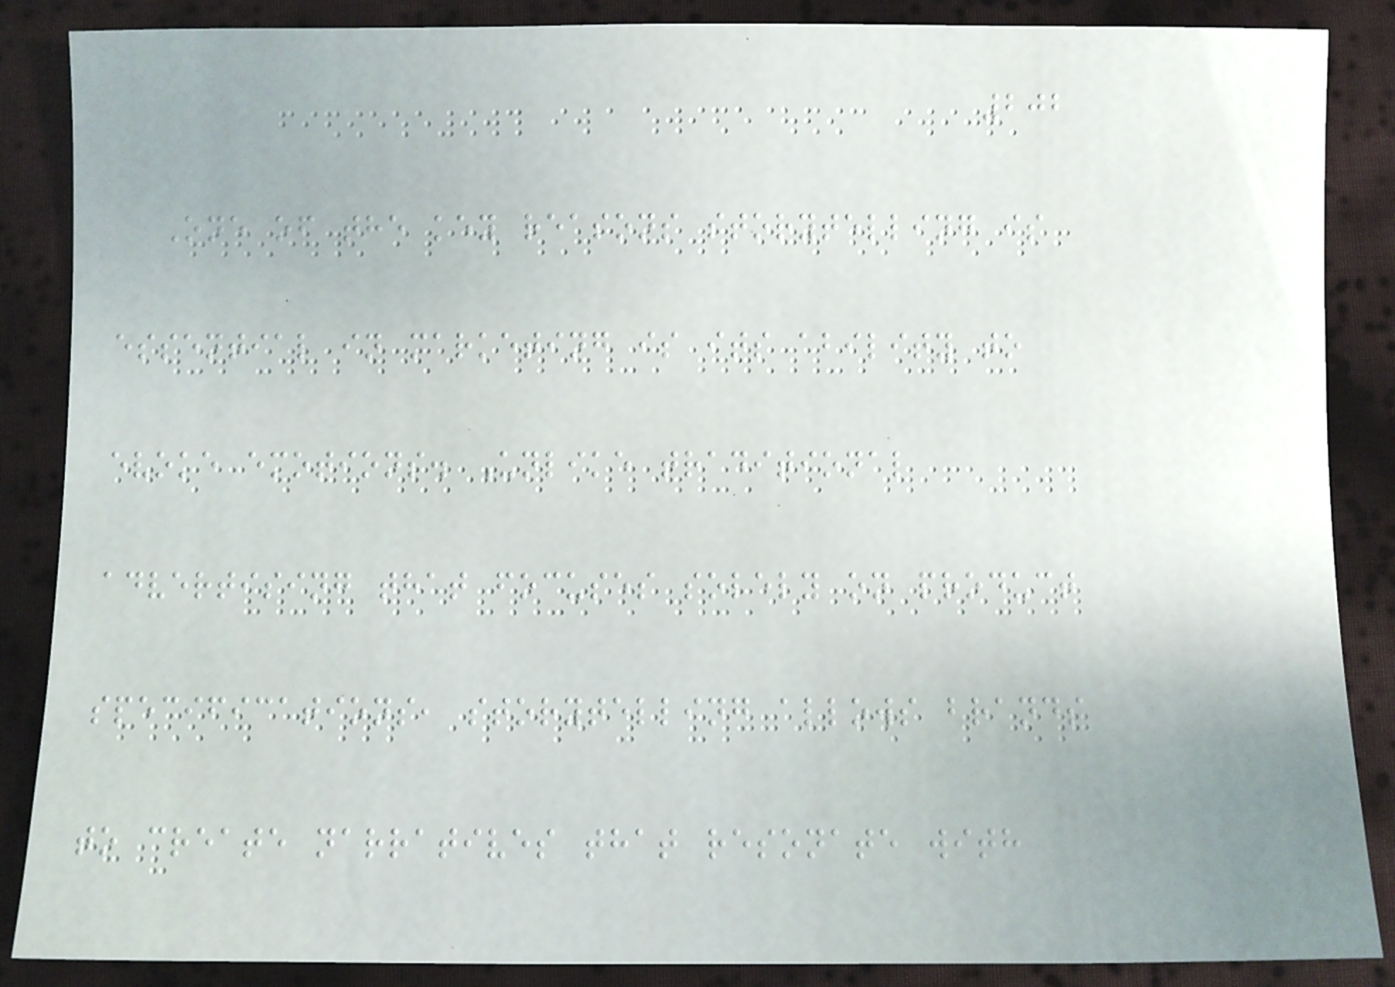202
One of the key reasons storytelling is
essential in marketing is its ability to
evoke emotions. Unlike traditional
advertising that focuses solely on product
specifications, storytelling allows brands
to create narratives that resonate with
